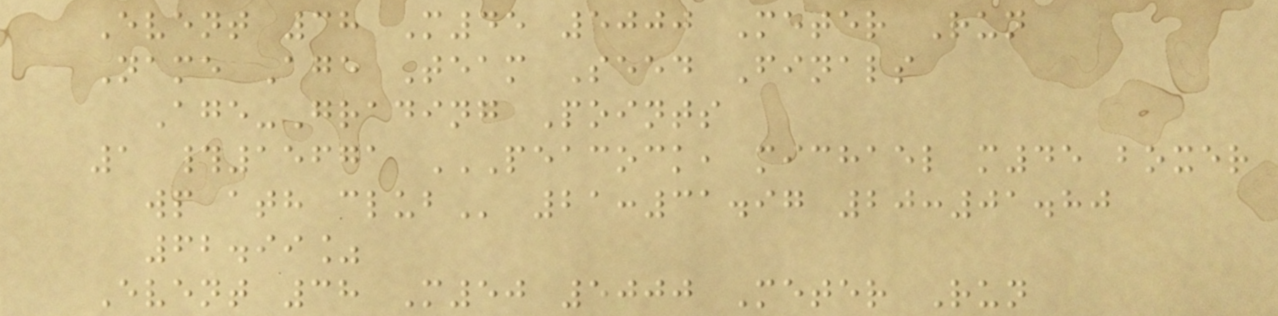Event 38 M45 5000 Meter Run
Name Age Team Seed Finals
Age-Grading Points
1 #15671 PEACOCK, MICHAEL M45 BOXER
WP ATH CLUB 21:31.97 20:01.80
62.99%
Event 38 M50 5000 Meter Run
